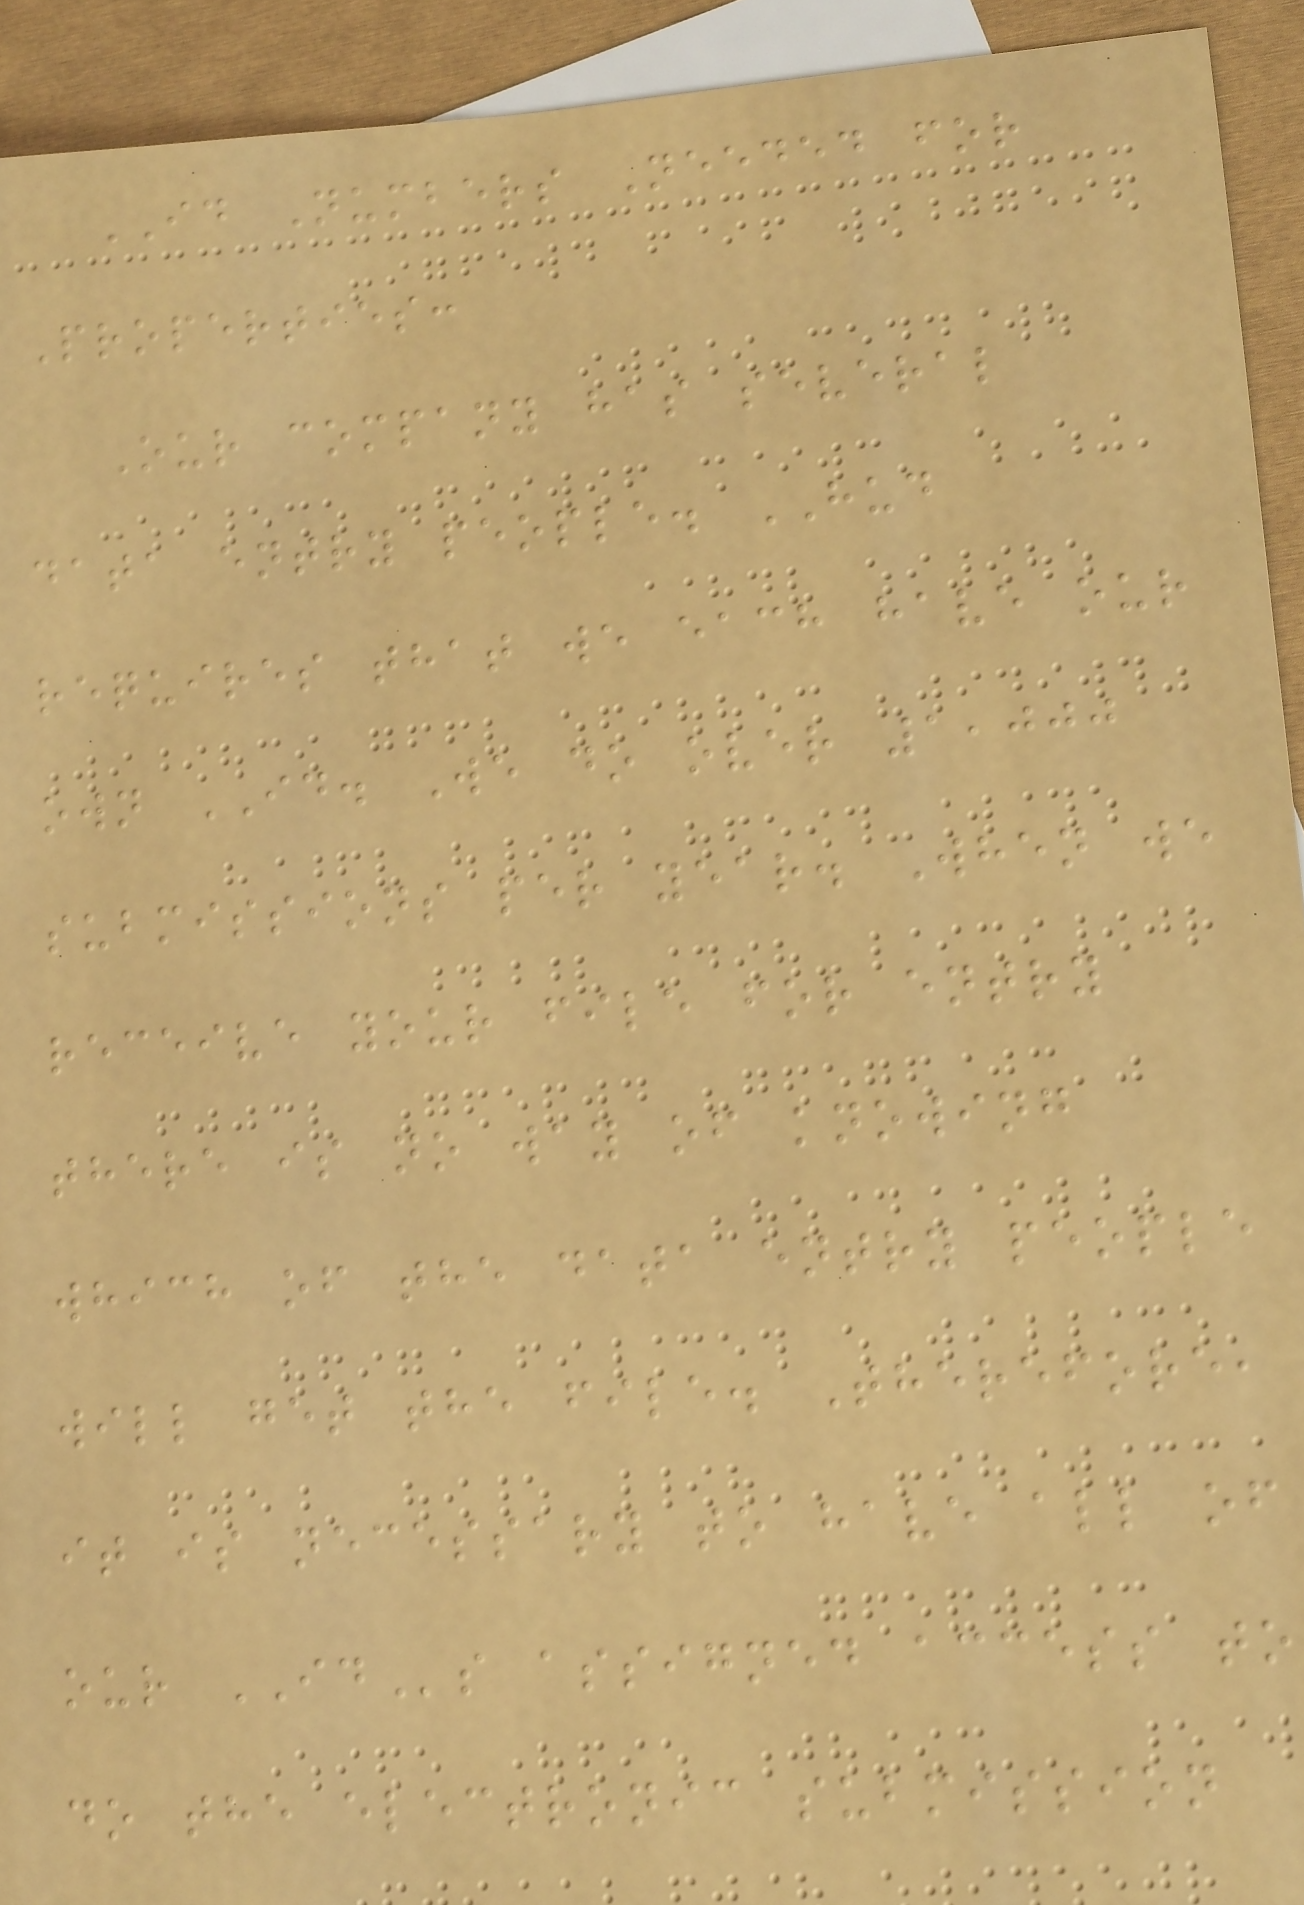ID Numbers Needed for
Properties:
Our company has several
data entry people. HUD
requires that we each have our
own ID. We do over 1,000
submissions per year. When we
receive your file for entry
there is no way of knowing
which of the data entry people
will get the file. Therefore,
it is necessary to have all of
our IDs assigned access to
do the electronic submission
